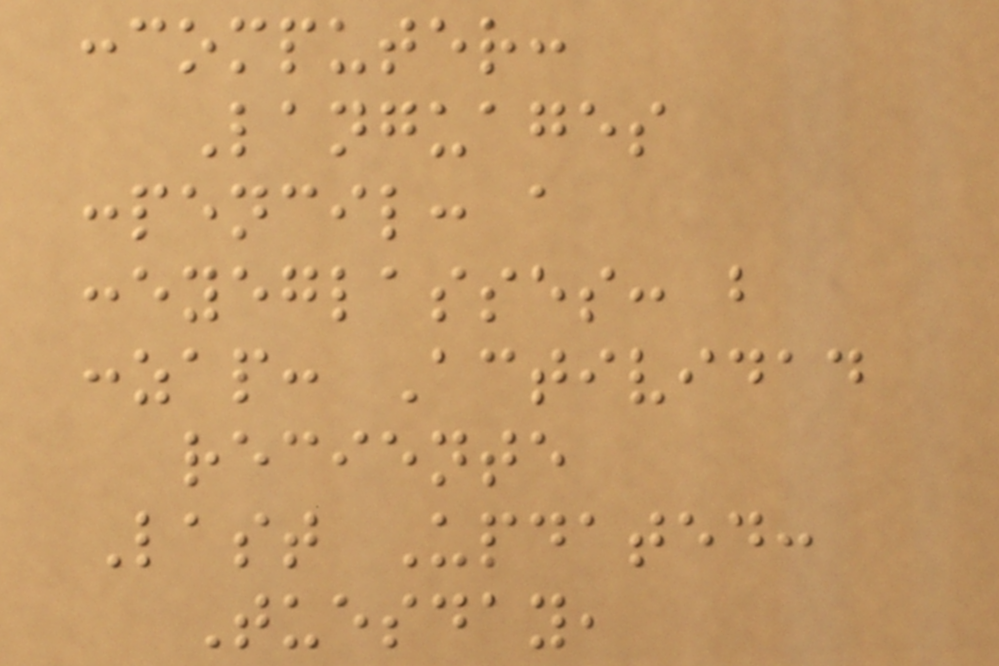:computer:
Languages
:pencil: a
:eyeglasses: b
:zap: Actividad
reciente
Last Updated:
Tuesday,
